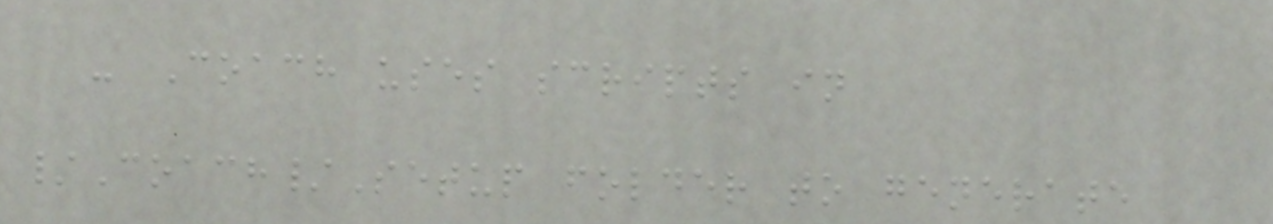- Coach uses scripts in
/Coach/Setup folder to generate
